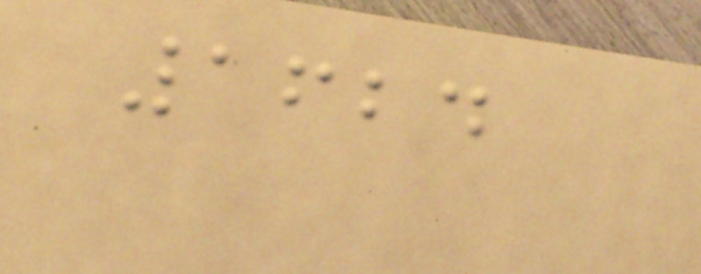1624
